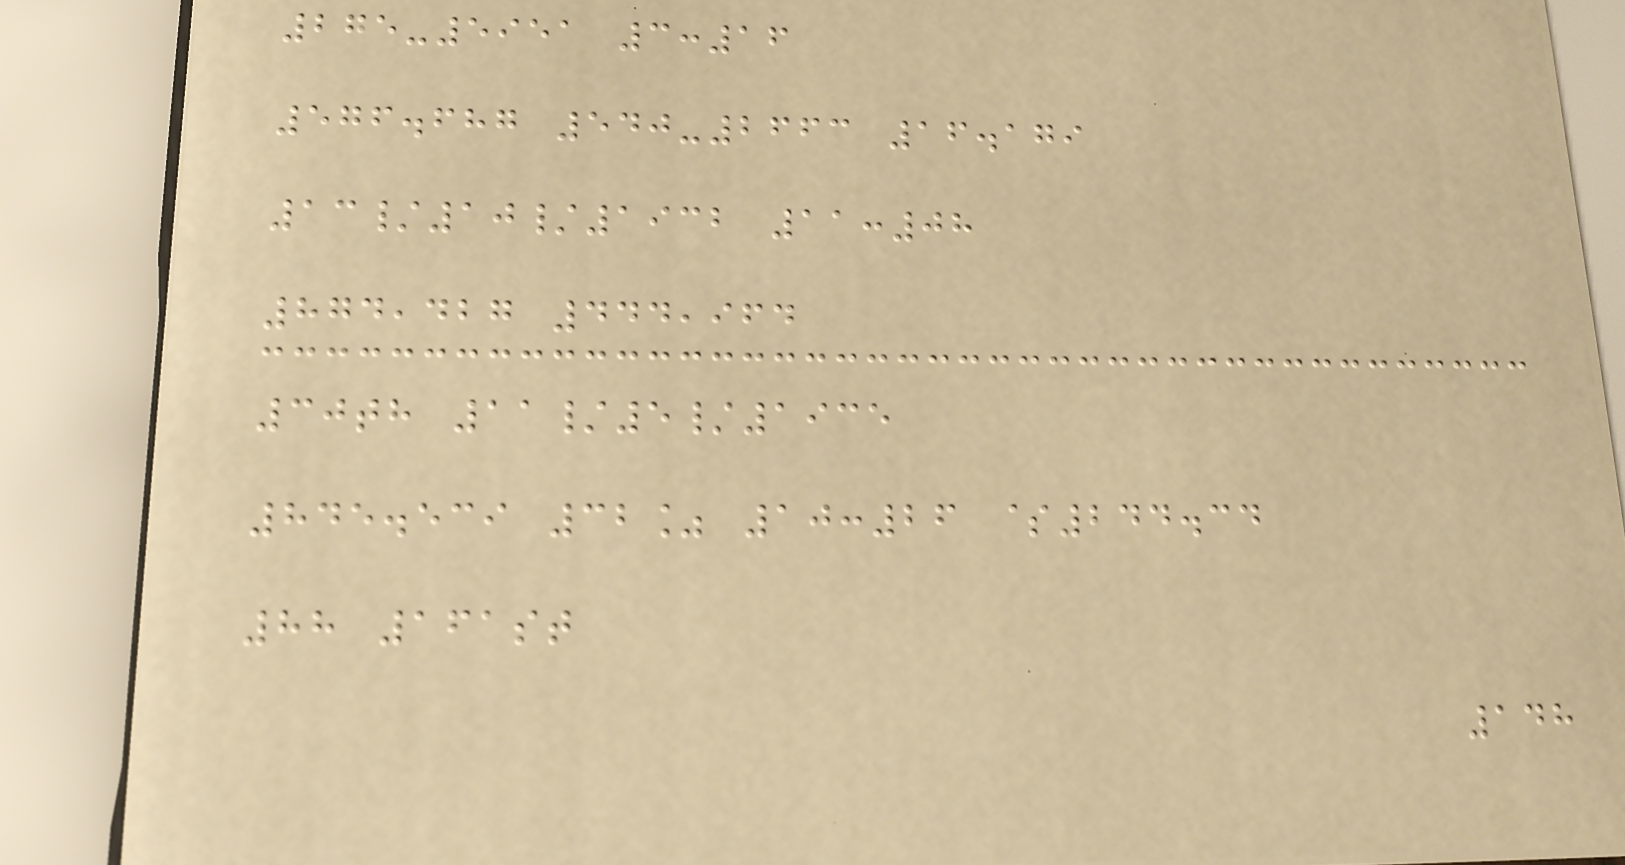275-5951 3:16
576.687 540-2663 16.179
13/10/1932 11:08
874,427 444,964
30th 11/5/1935
845.539 32% 10:26 $244.34
88 161st
148
